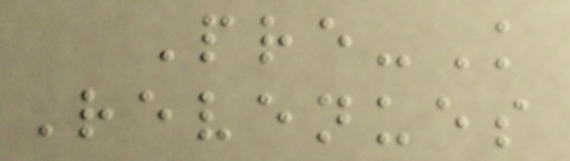Pre-K
Revenues
